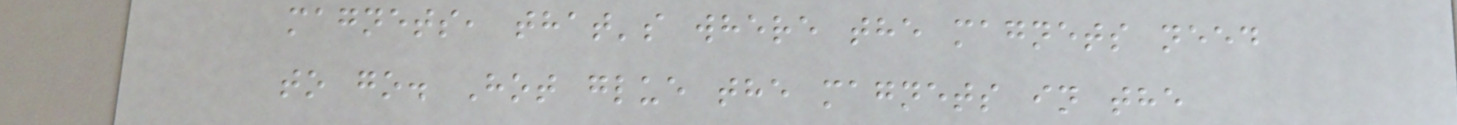magnets, that's where the magnets need
to go. Hot glue the magnets in the
